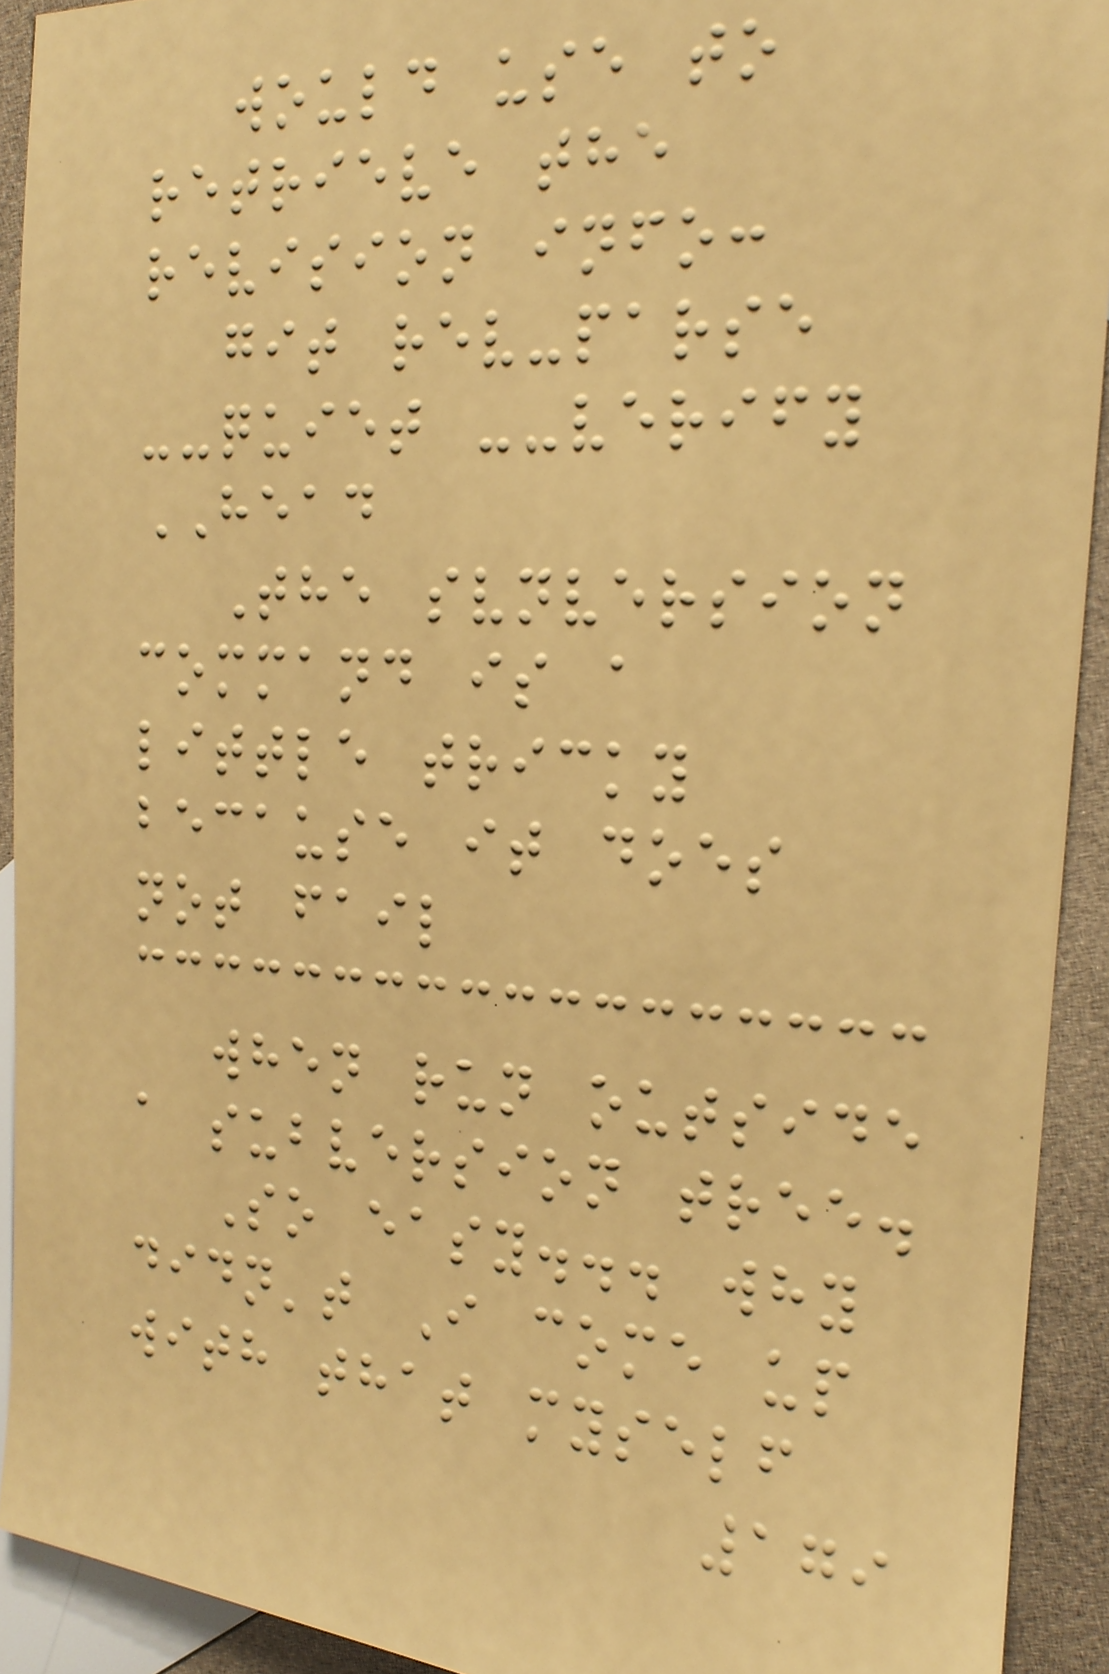would use to
retrieve the
revision info:
git rev-parse
--quiet --verify
HEAD
The svnversion
command is a
little tricky
because it does
not fail
when run outside
a subversion tree.
So easy... why
didn't I come up
with that myself
179
